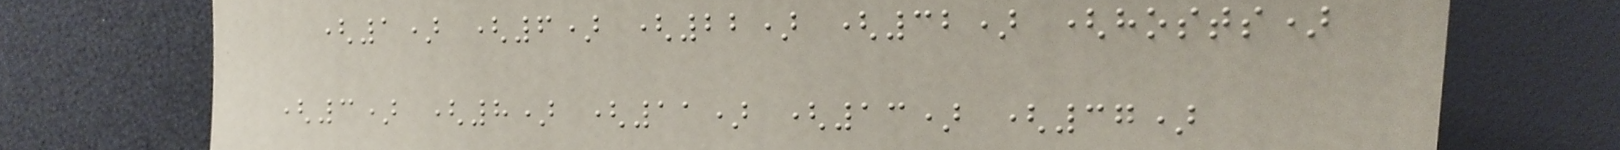(1) (6) (22) (32) (hosts)
(3) (8) (11) (13) (37)
